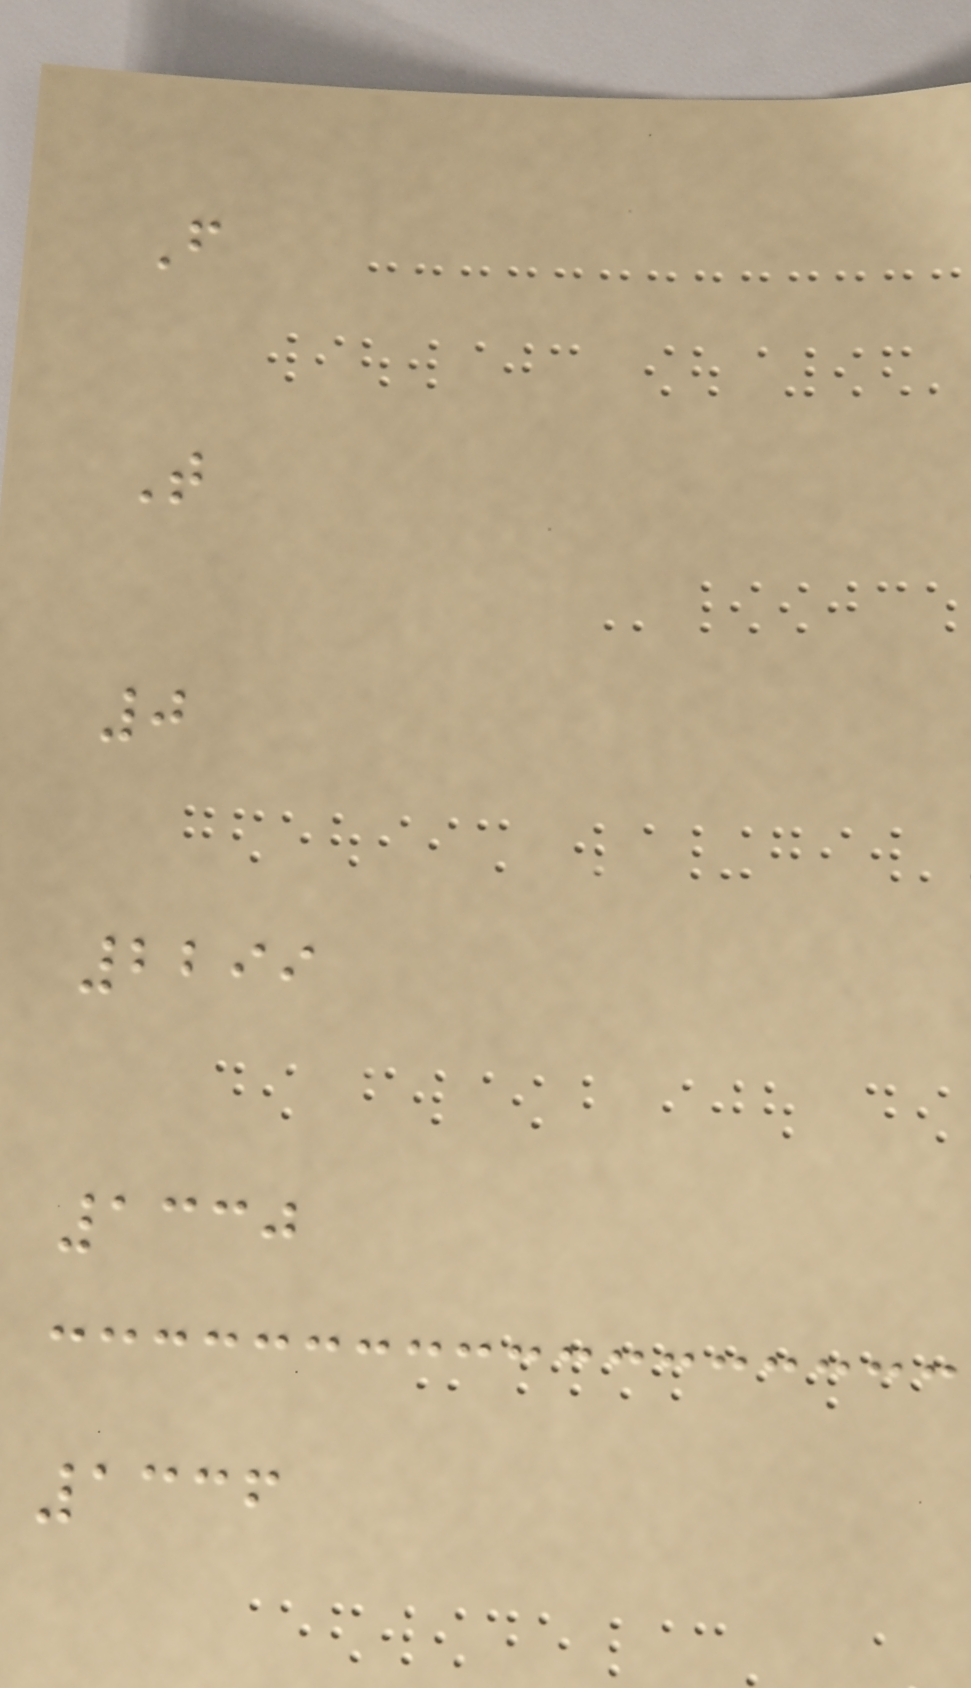F
T
0
2299
1330
1336
